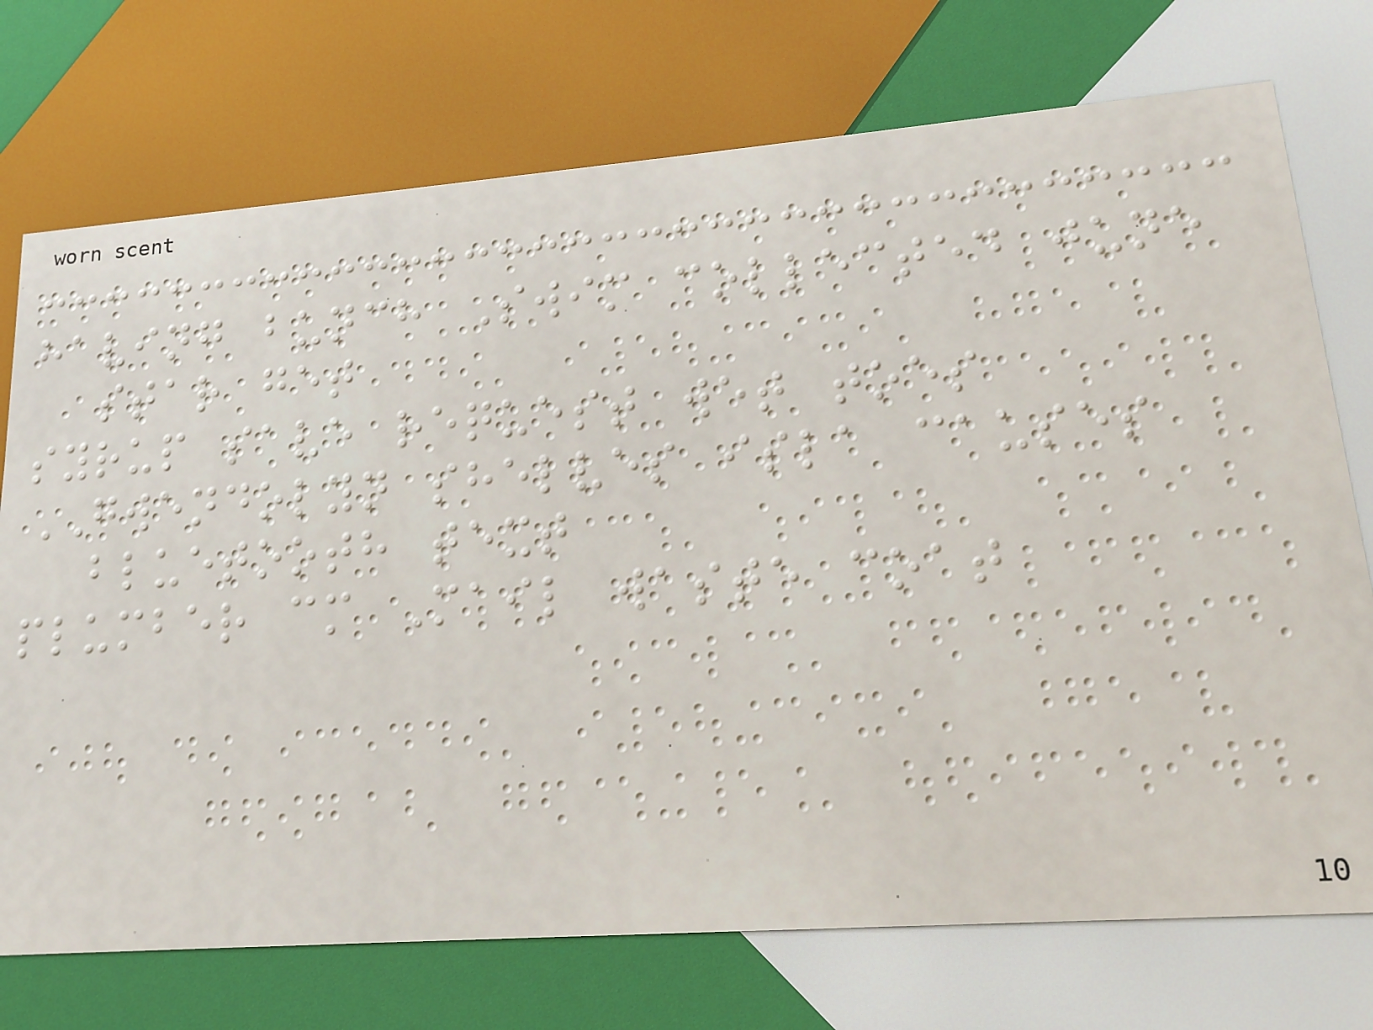having bunch Swim collected june
star get
syrup save request wet toes
GWENDOLYN shelves isla causes
bluetooth text
plumber cm Mail waste coat
